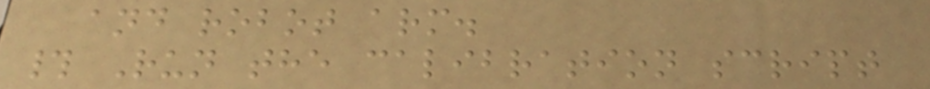and robot arm.
# Run the calibration script
